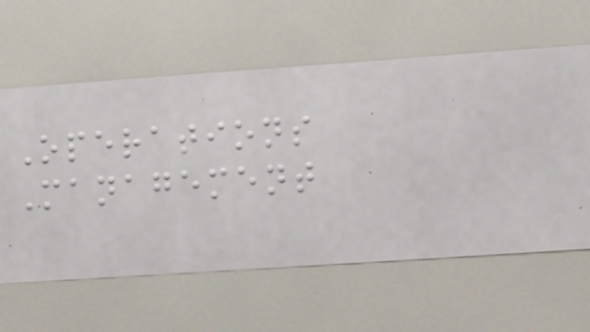Operations
Management
